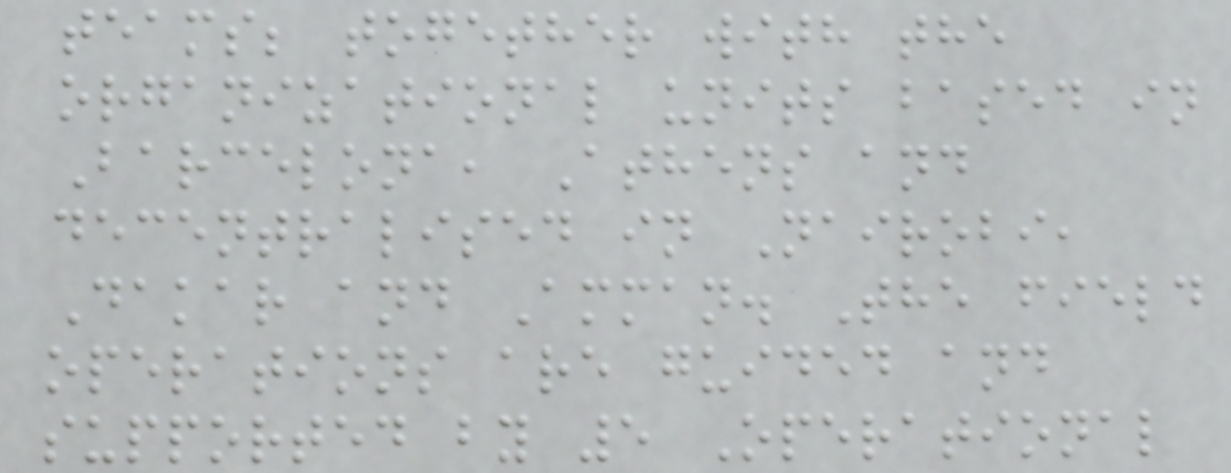teams; together with the
organizational units based in
Barcelona, Athens and
decentralised in Nairobi,
Dakar and Amman. The field
operations are guided and
supported by 5 Operational
